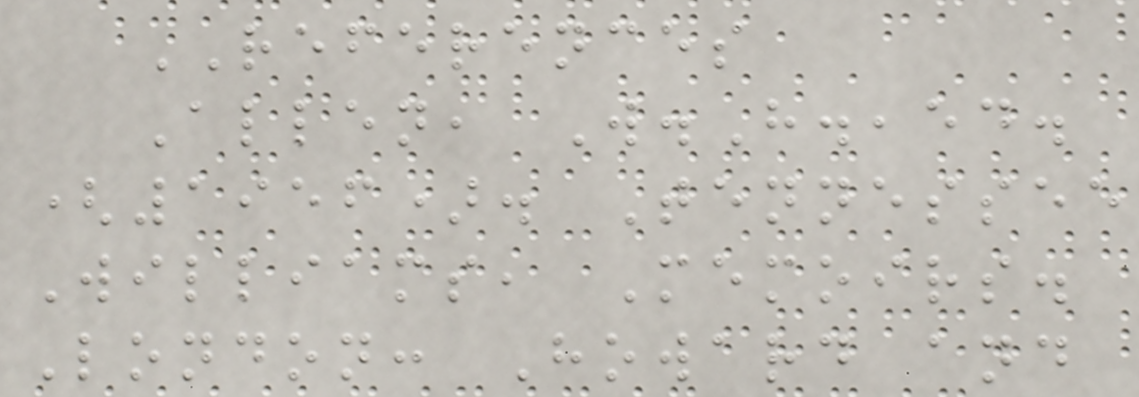REFERENCES
Allen, W.H.,ed.
(1956). Tennessee
Williams, Memoirs.
London: Howard and
